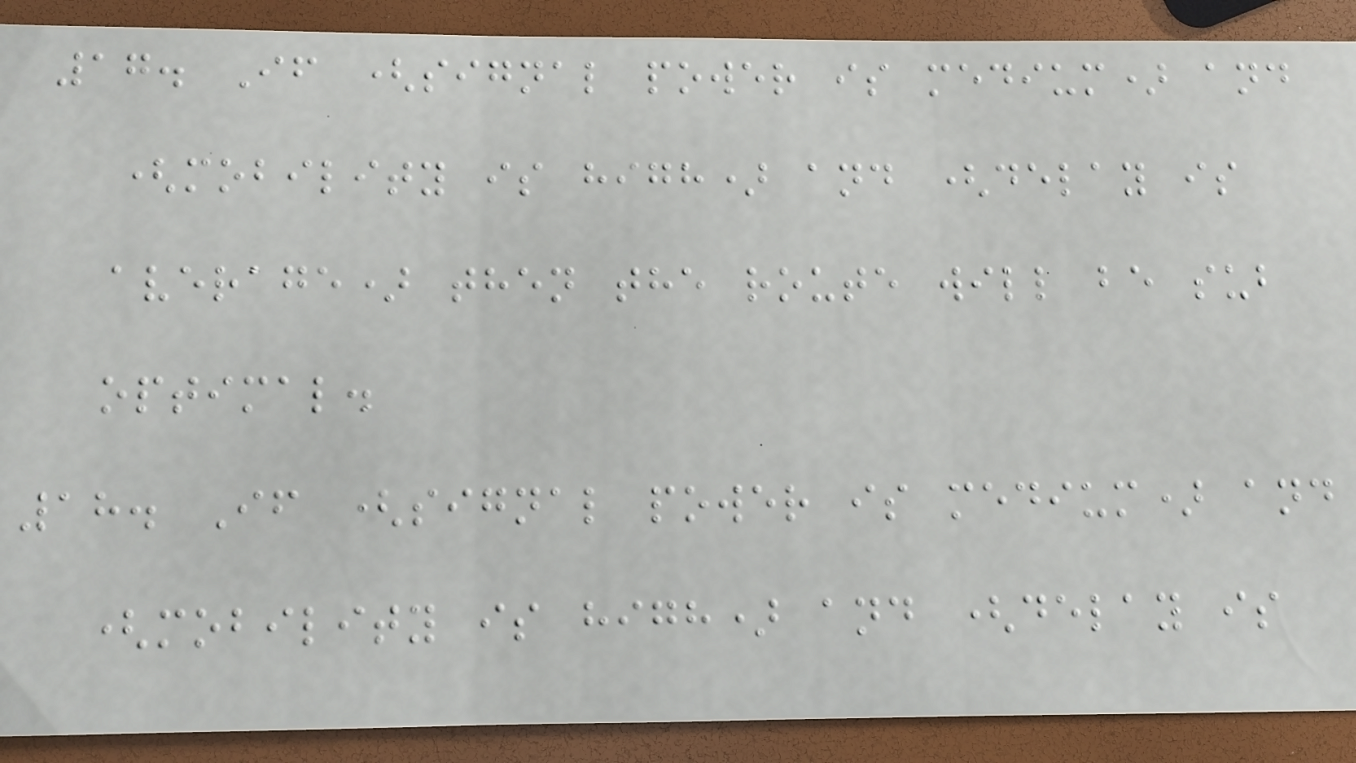17. If (signal power is medium) and
(mobility is high) and (delay is
average) then the route will be sub
optimal.
18. If (signal power is medium) and
(mobility is high) and (delay is
